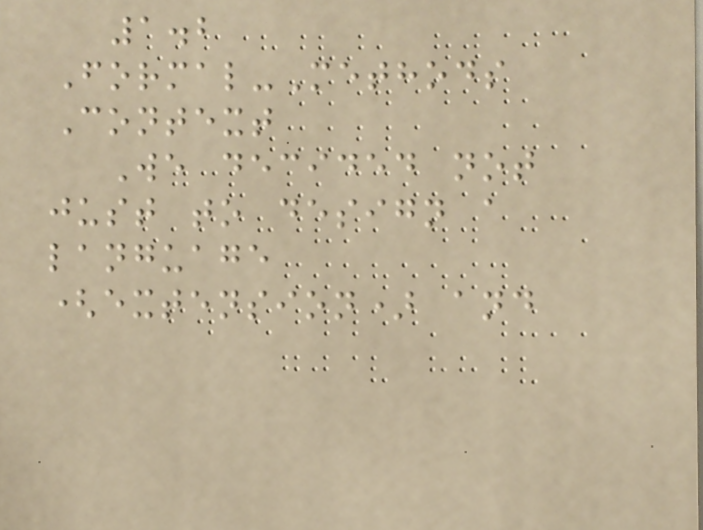1.2
Formal-Methods
Context
We decided not
just to design a
language
(extension) and
